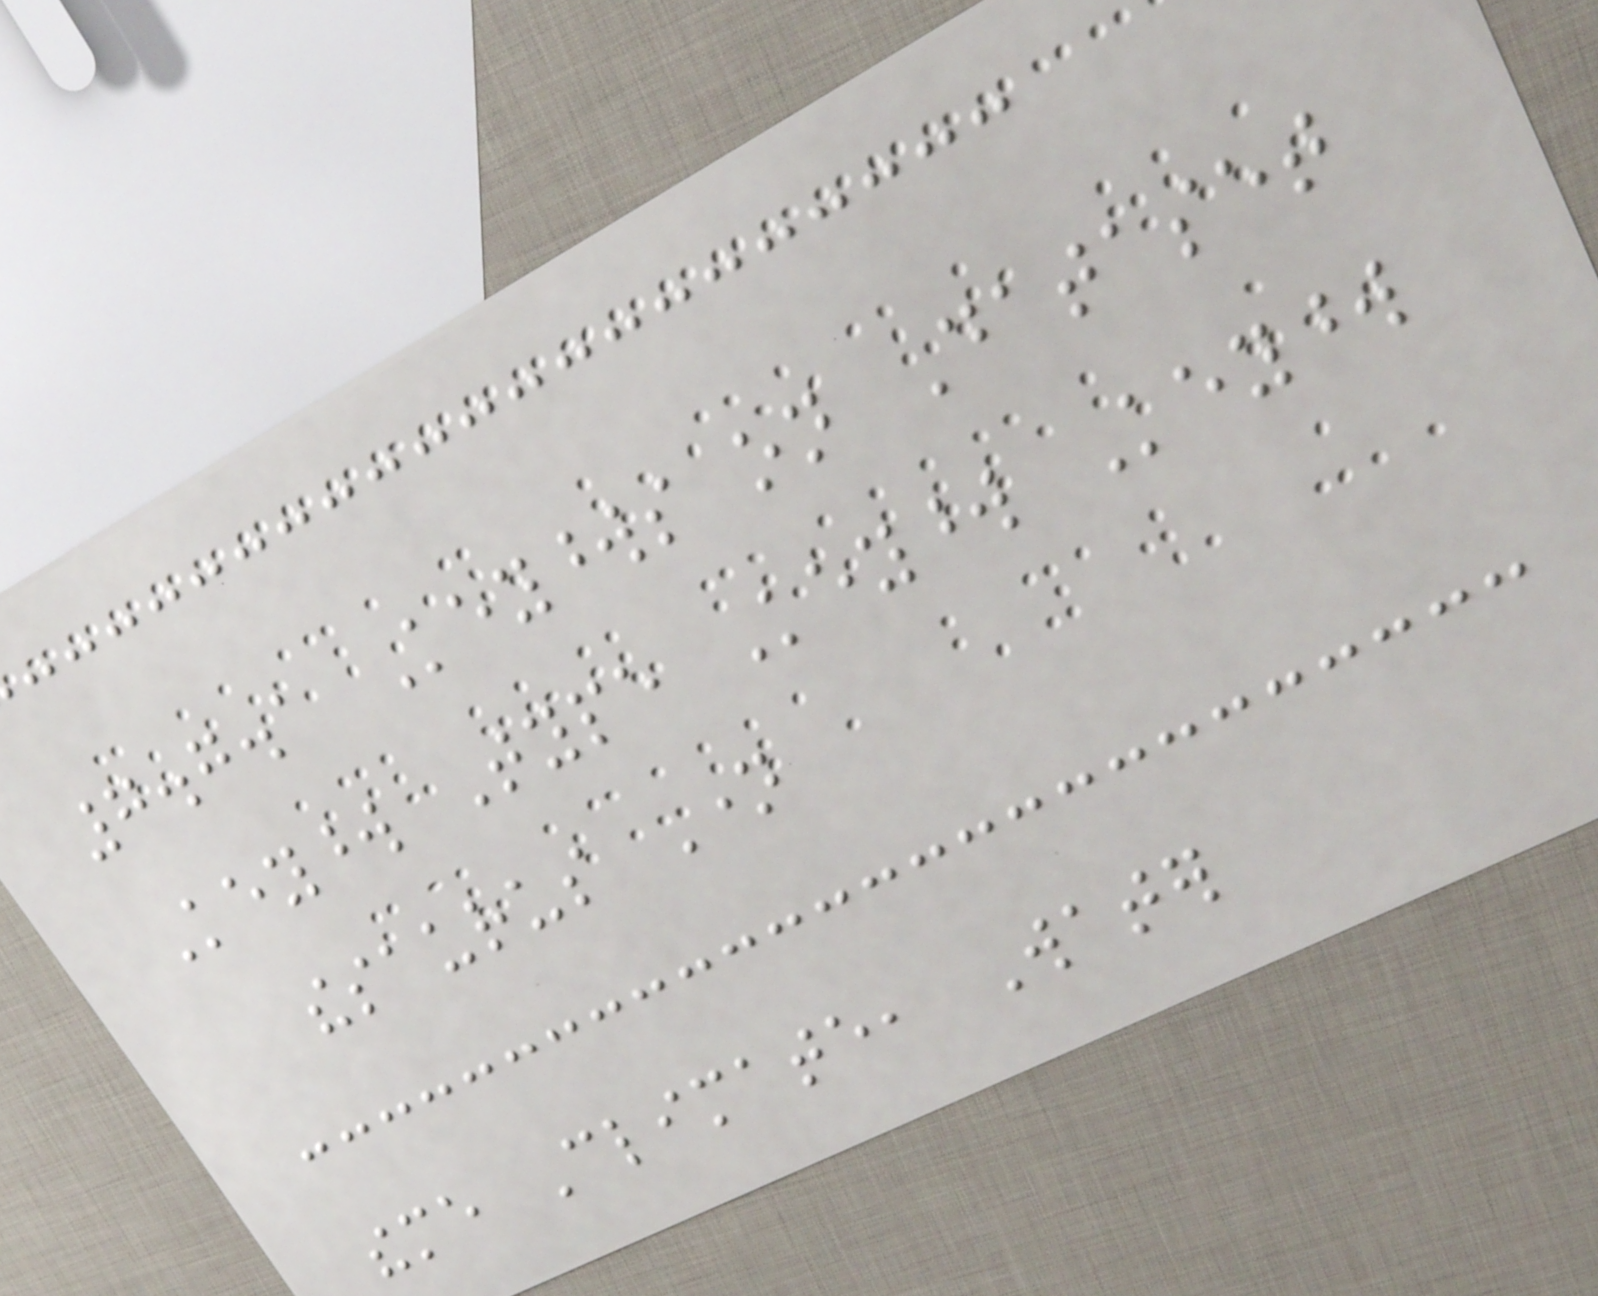7.7.1 Keywords on Dataset
Keyword Type Keyword Keyword
thesaurus Name
theme Climate, Water
